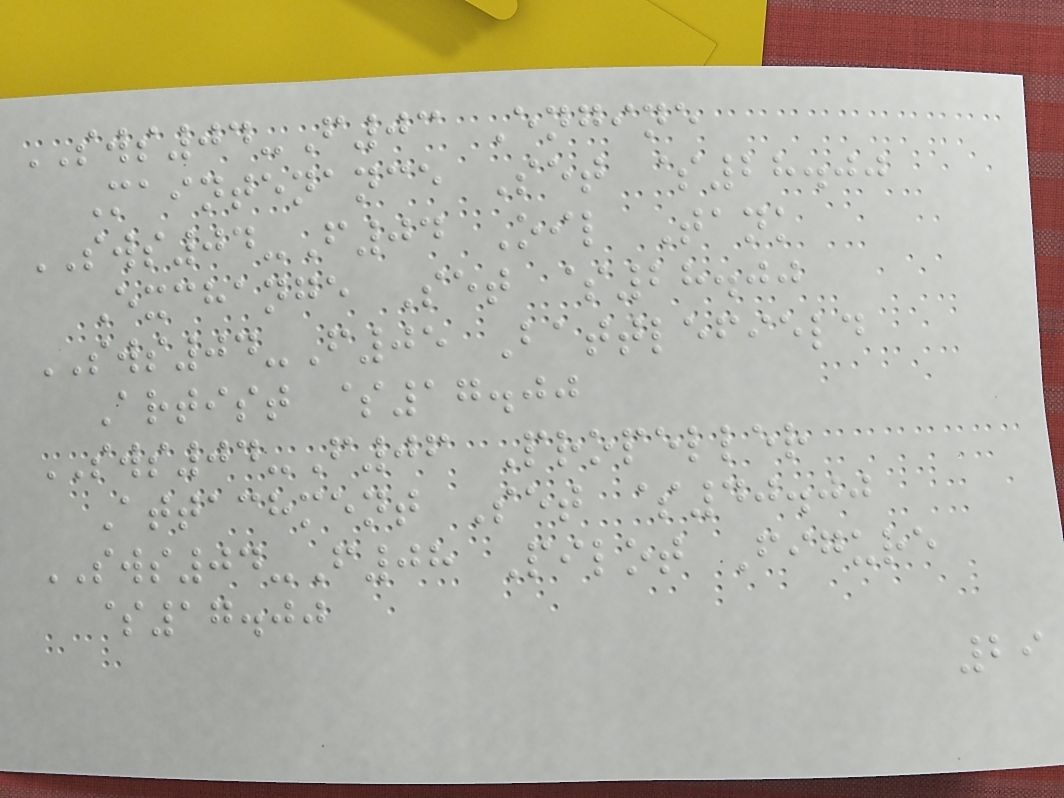SWS04-F03 Engine
Maintenance Set $28.00
SWS04-F04 Oil Tank
Exchange Set $28.00
SWS04-F05 Battlefield
Artist $17.00
SWS04-F06 Propeller
Attachment Set $40.00
SWS04-F08 Pilot Figure
$17.00
29
